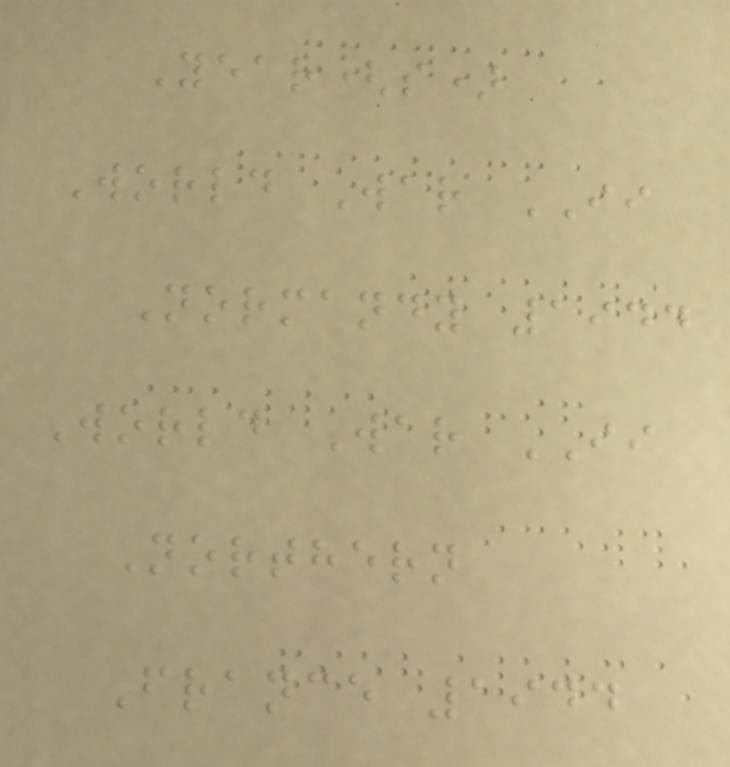Year(s)
World War II
Normandy 1944
World War II
Northern
France 1944
